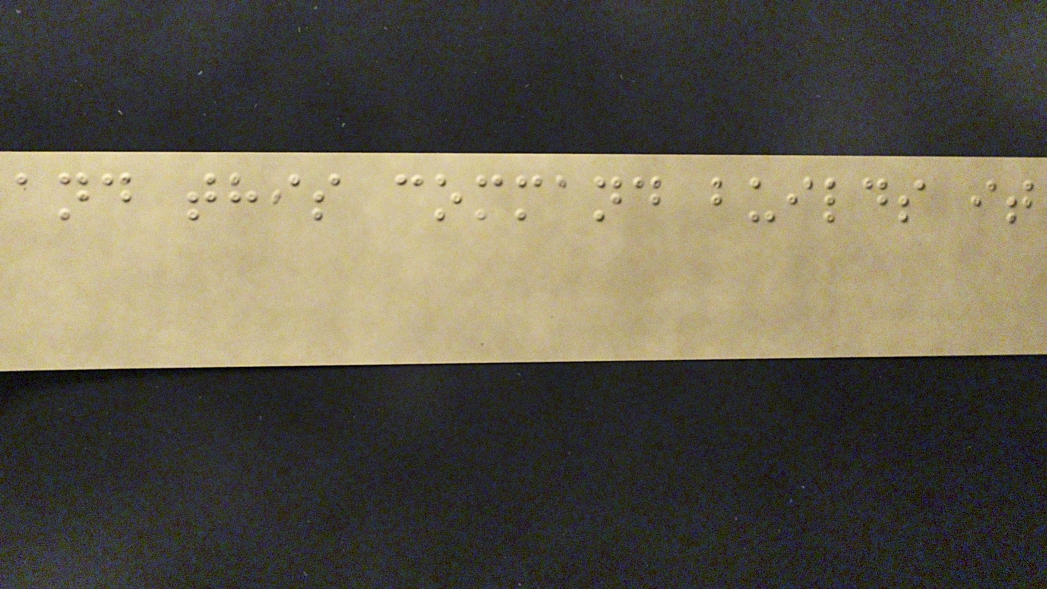and this command builds it
